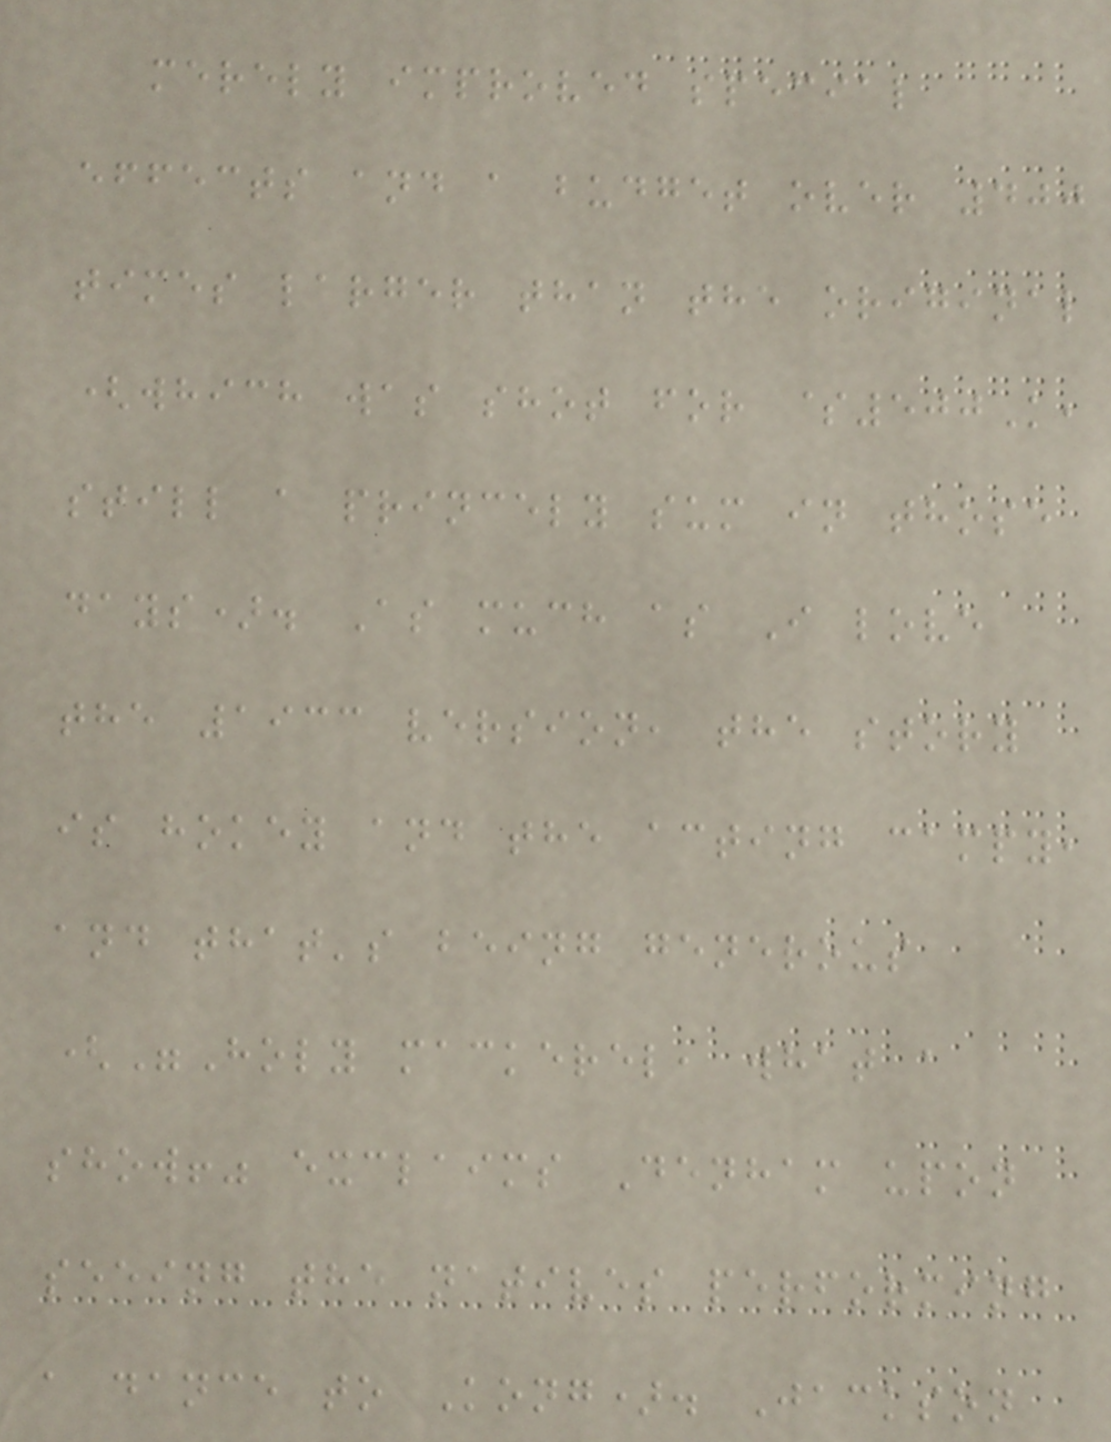merely improved special
effects and a budget over 400
times larger than the original
(which was shot for $500K,
still a princely sum in those
days). As much as I love
the 1933 version, the story
is hokey and the acting campy,
and that's being generous
("Holy mackerel, what a
show!" exclaims Denham upon
seeing the natives performing
a dance to Kong). Jackson
